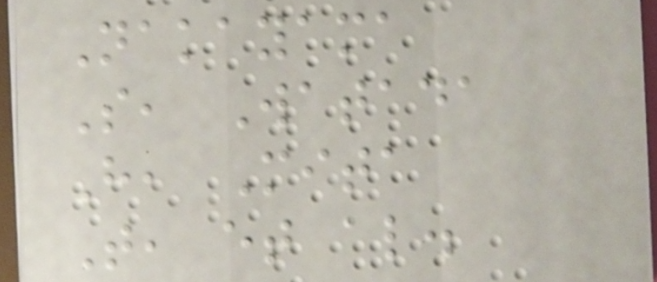Nakayama
S, Watada
H, Mita
T, et al.
